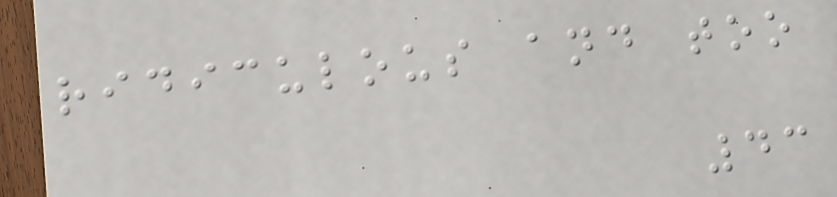ridiculous and too
43
